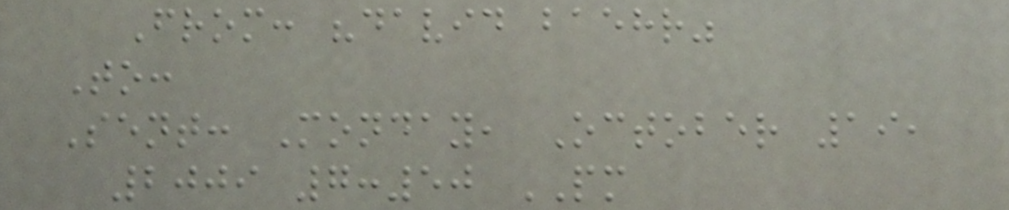From: "david baehr"
To:
Sent: Monday, October 19,
2009 7:50 PM
